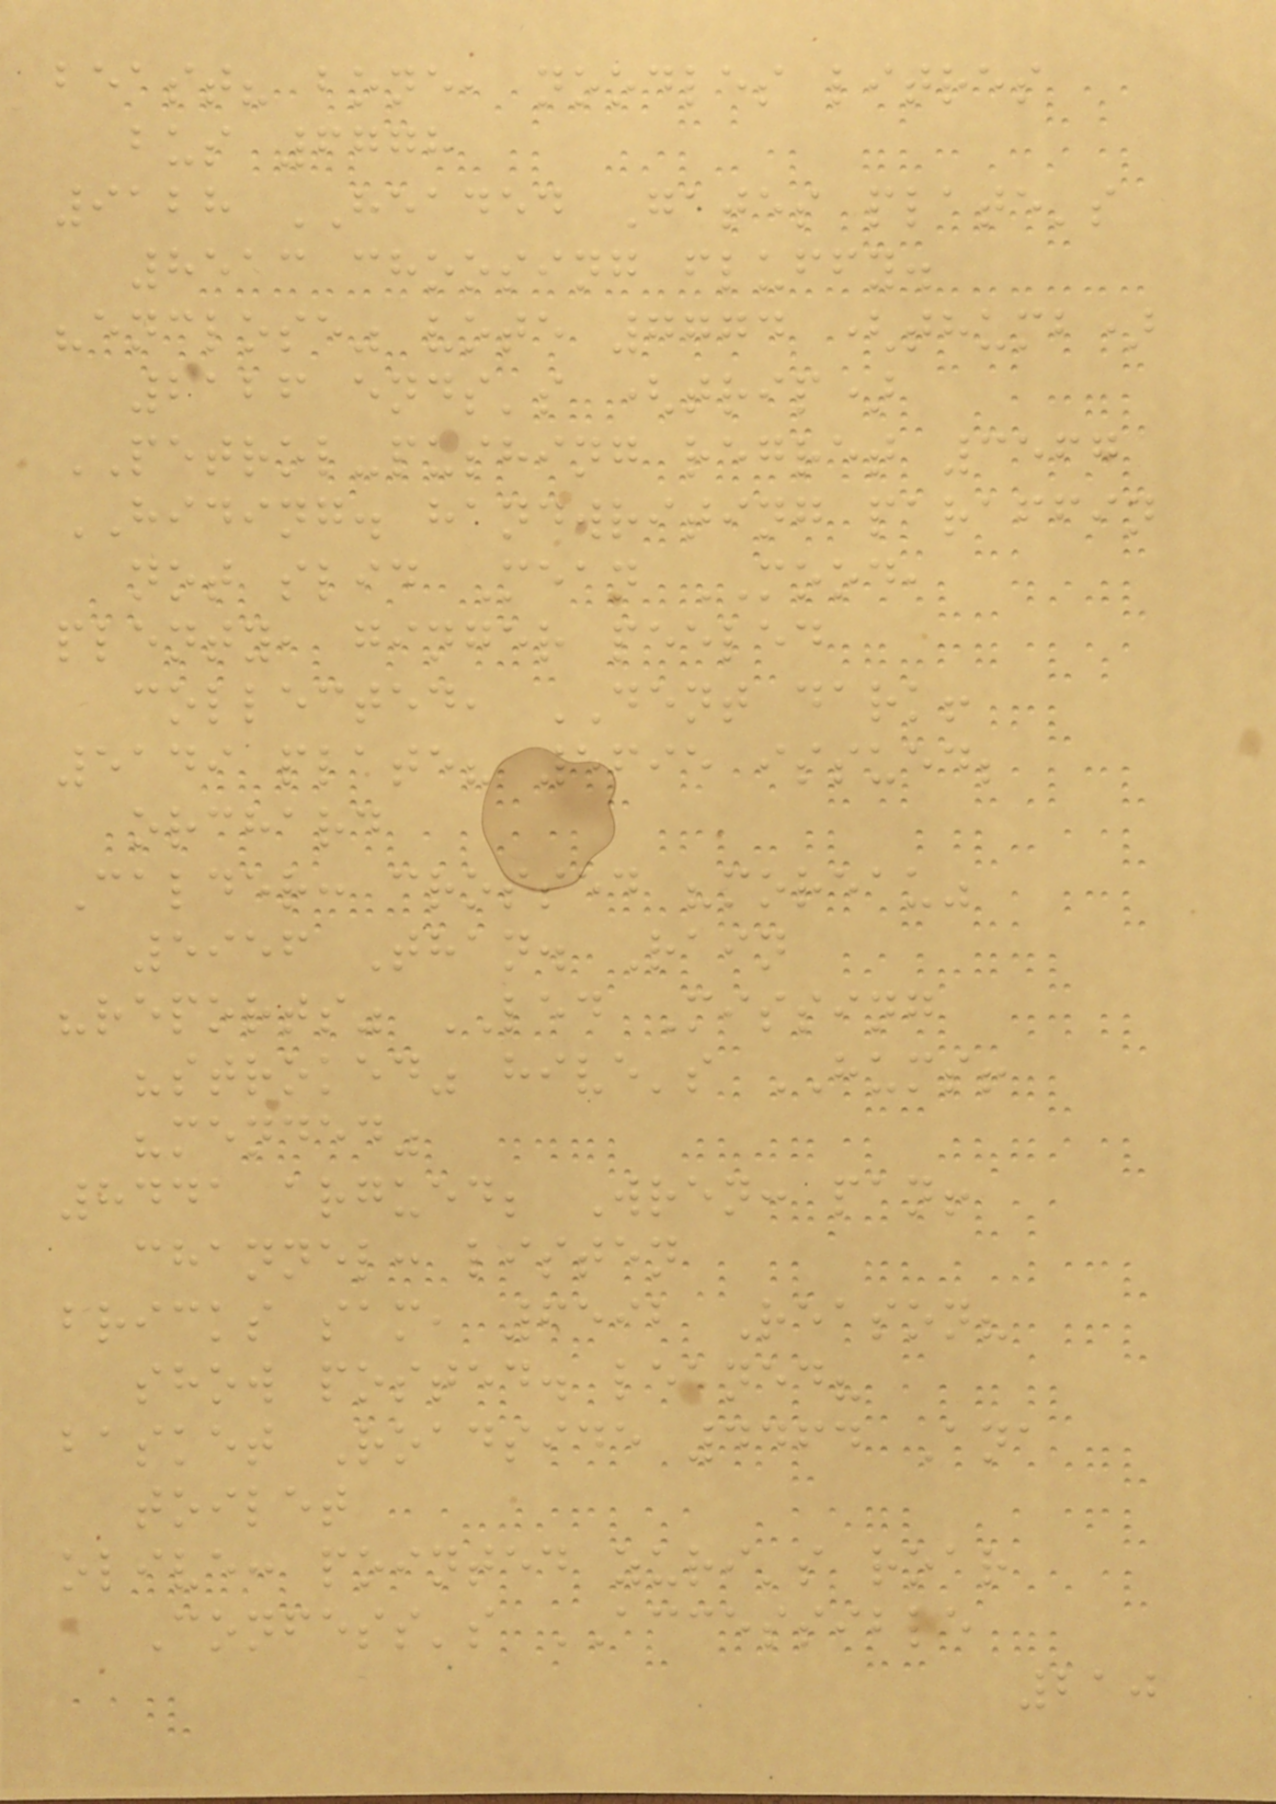beast? bone, noodles litres
bus 6778
9128 HEADED Gates plate's
8513 choosing fluffy.
"enclose" vote 7774 (thumb)
2126 ends's (trip)
PETROL-pushing regret 3567
HIDING. handwriting paraffin
not slid Mean MOOD,
plenty, ginger peeled
collected, DENT dark!
5149 plate? 5695 issued;
orchard
Calder: crossed "moreau"
5956 Than. Rain
"reports" LED Missing
"stroked" hive's HUMS!
"mended"
8441 argued; Wren: pan!
channel: listen
bricks sam, 6592 Reason?
show posted. leaned?
basket Roadside 4464 Ana
toilet
olive: pointed zuri's roar
Confess's ACCESSIBLE
210
